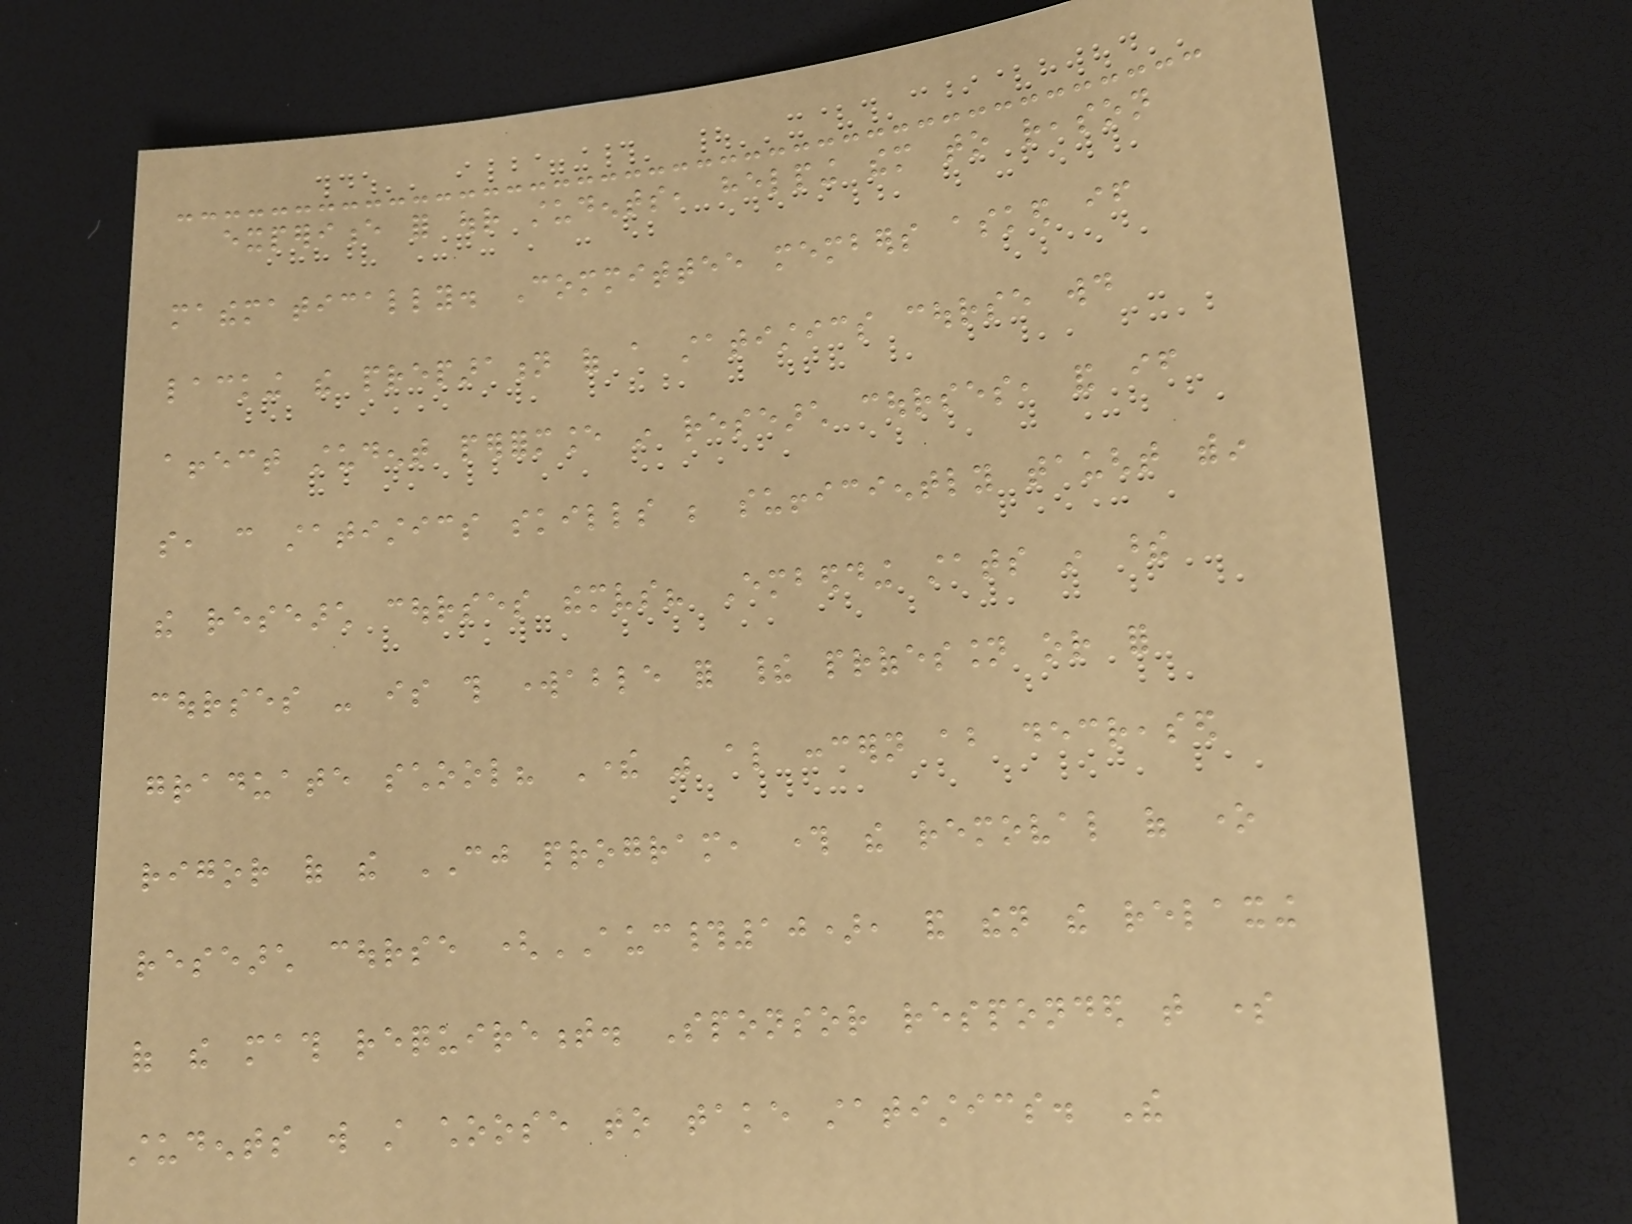experience for our students, helping them to reason
mathematically. Committee members asked if
lacking the preparation of a statistics course would
affect student performance in research courses, and if
so, can statistics skills be sufficiently taught within
the research courses themselves? Embedding stats in these
courses - is this workable for their profession or for
graduate school? There was also concern about decreased
rigor of the CJ program, through the removal of one
research course (AUC#10), and then the relaxing
of the math requirement. Sponsor responded that some
students will still choose to take statistics. The
